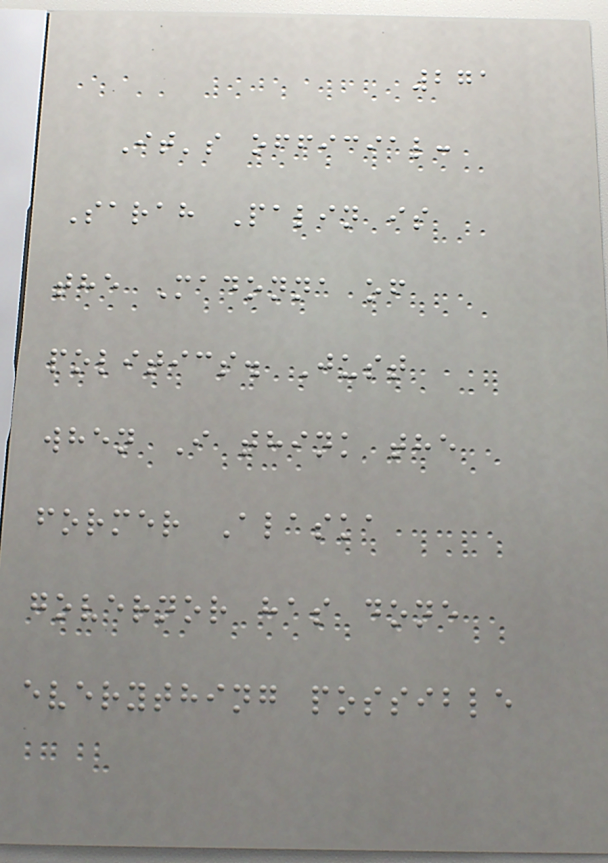271
It's official:
Sarah Palin is
the Madonna of
politics. Just
when I think the
former Alaska
governor has done
everything possible
